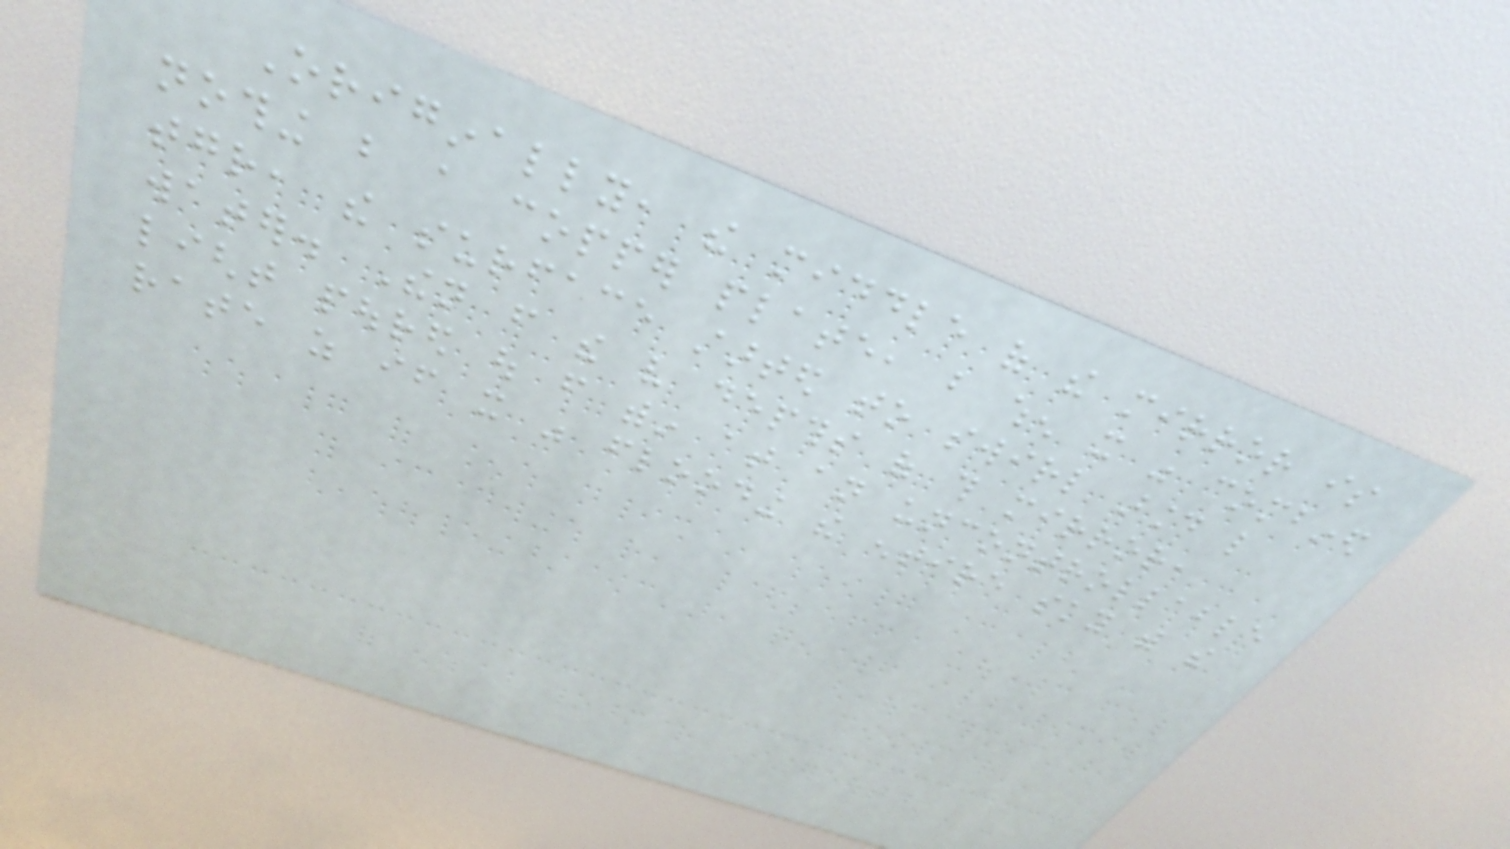Originally, the middle of the mirror is
nothing but a copper plate, but when it was combined
together, the surface started to swirl around like
water. Then from the very depths of this mirror,
light poured out from within at an uncontrollable
rate as if it was flooding the entire sky with the
